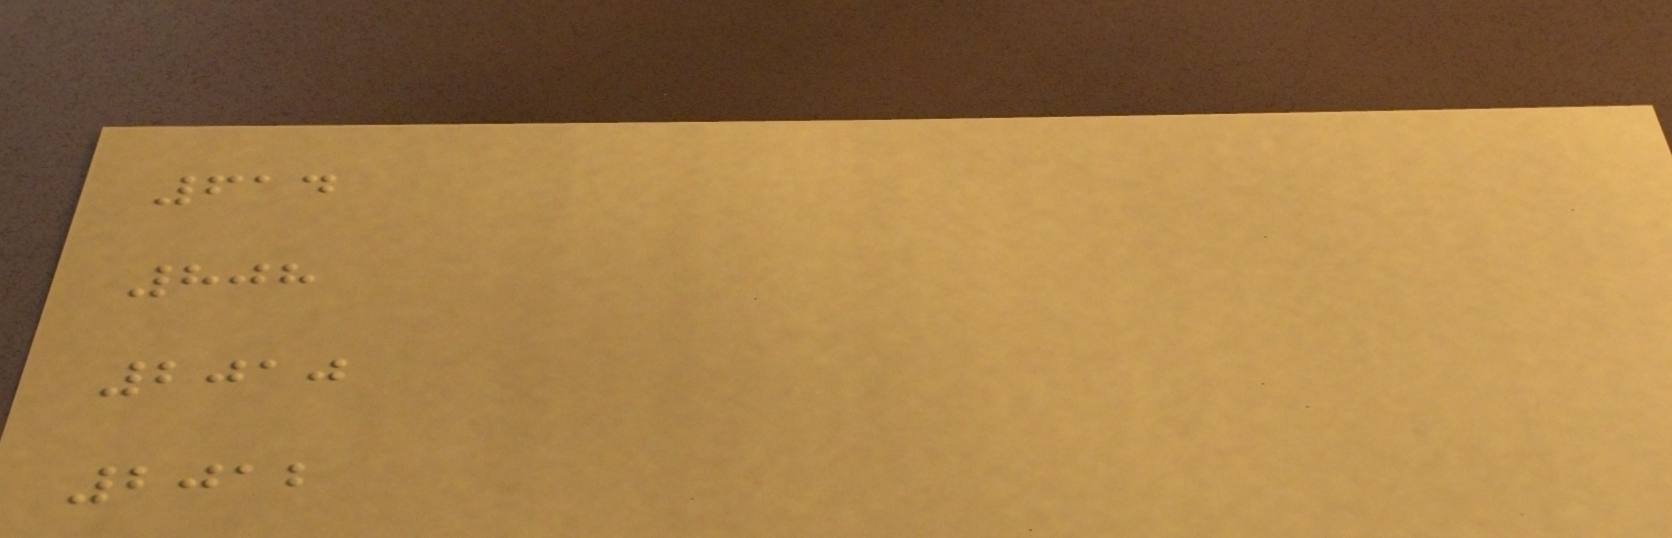614
808
2010
2012
